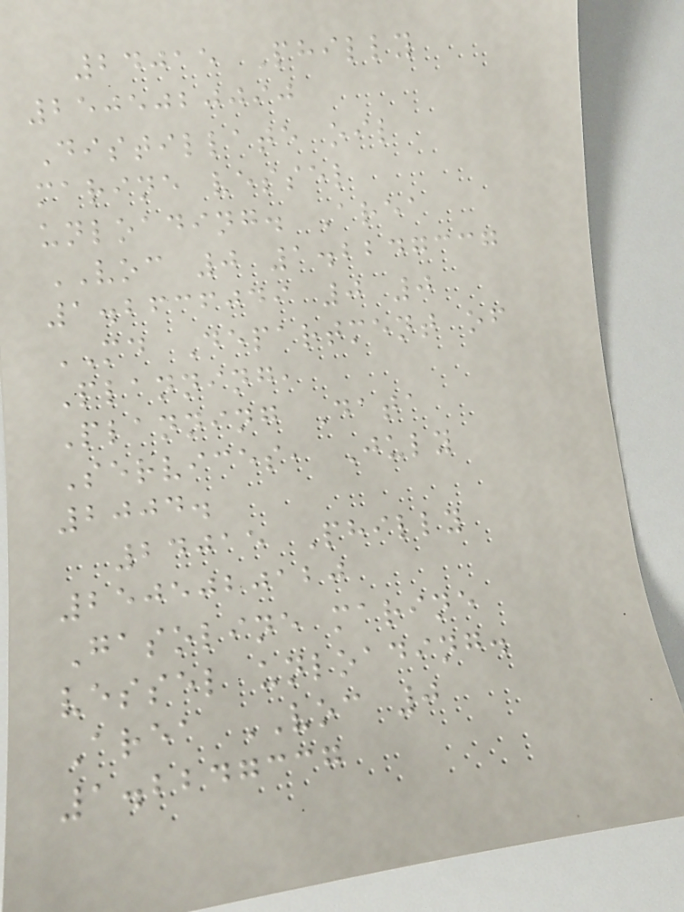24015 Philly
2505020090
Distillate oil
marine vessel
unloading. Area
VOC 0 1.2247337
1.2636049 0 0
MD Department of
Planning,
Planning Data
Services, July
2004.
24015 Philly
2505020120
Gasoline marine
vessel unloading.
Area VOC 0
1.2247337
